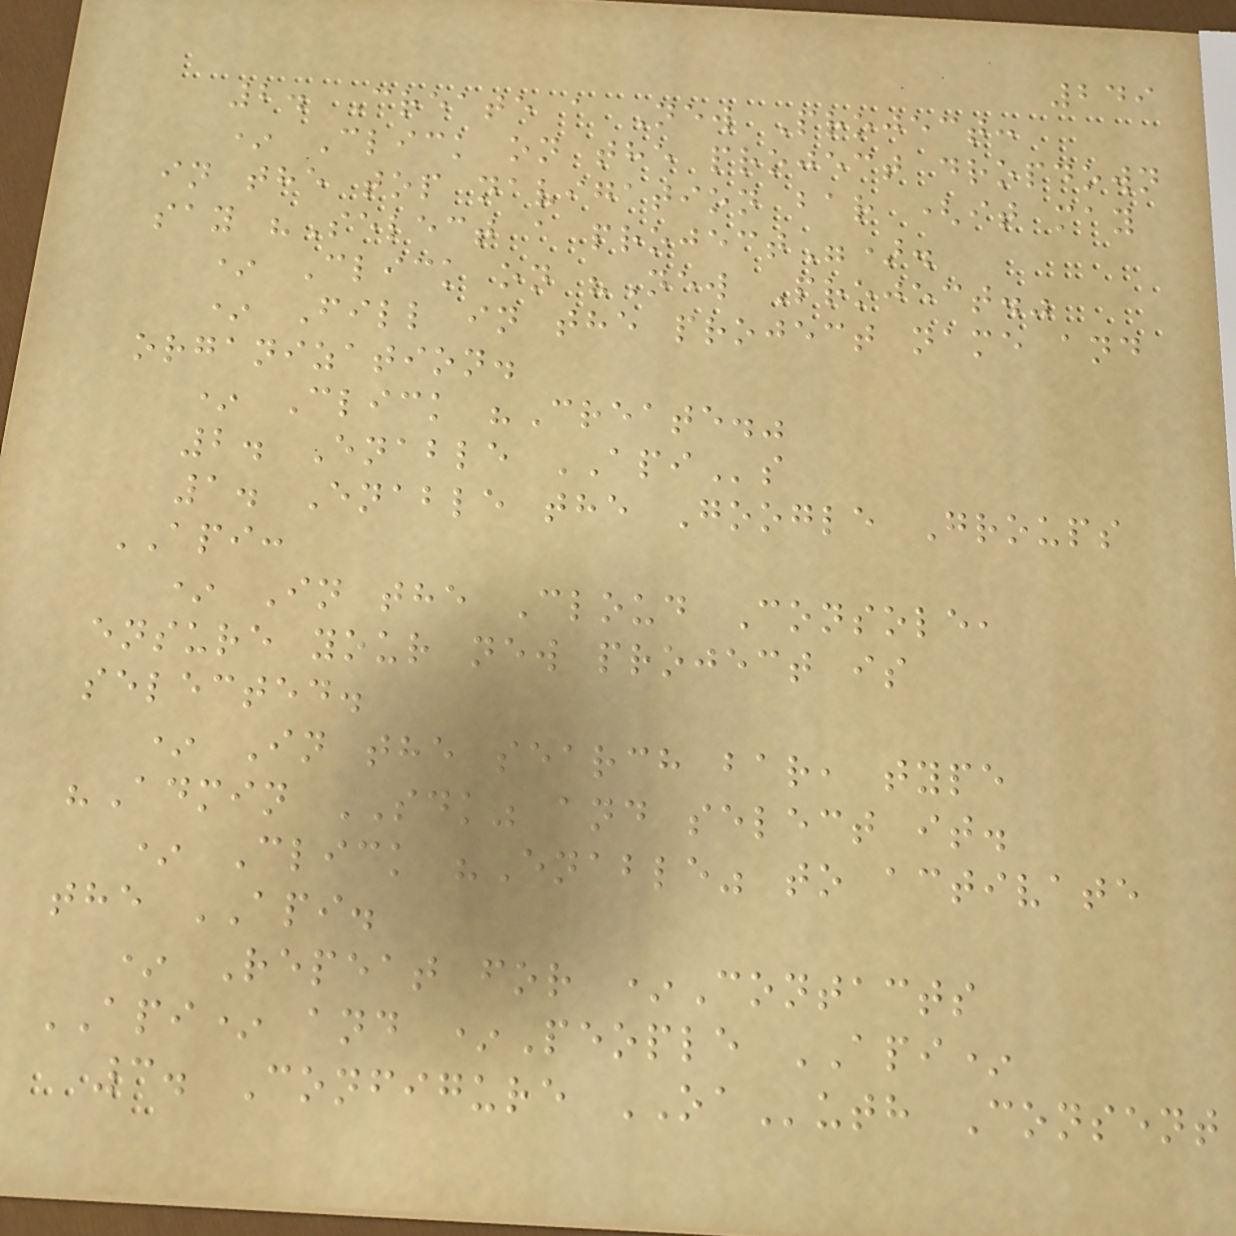249
2. Create a New Project:
* Click on the project dropdown
in the top navigation bar (it may
say "Select a project").
* Click on "New Project."
* Fill in the project name and
organization.
* Click "Create."
2. Enable APIs
1. Enable the Google Groups
API:
* In the Cloud Console,
ensure your new project is
selected.
* In the search bar, type
"Admin SDK" and select it.
* Click "Enable" to activate
the API.
* Repeat for *Contacts
API* and *People API*
3. Configure OAuth Consent
